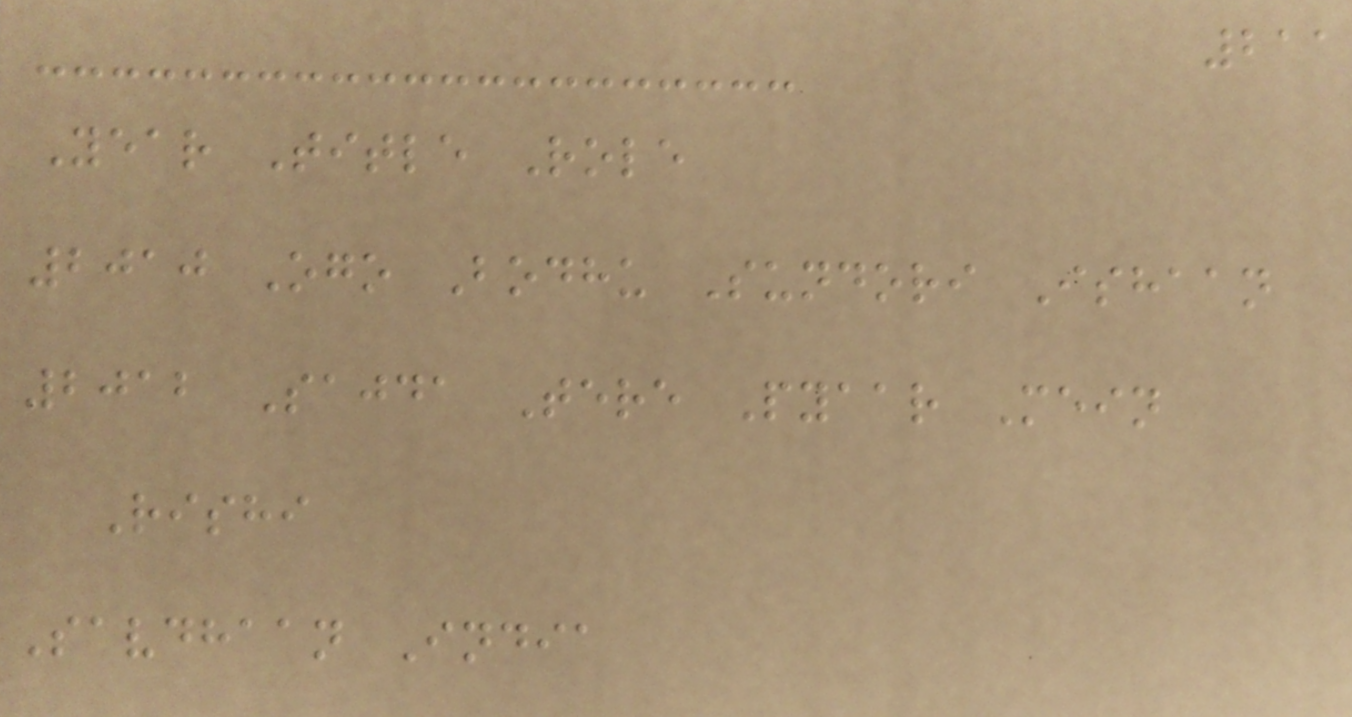211
Year Title Role
2010 Ogo Bodhu Sundori Ishaan
2012 Sajda Tere Pyaar Mein
Rishi
Savdhaan India
